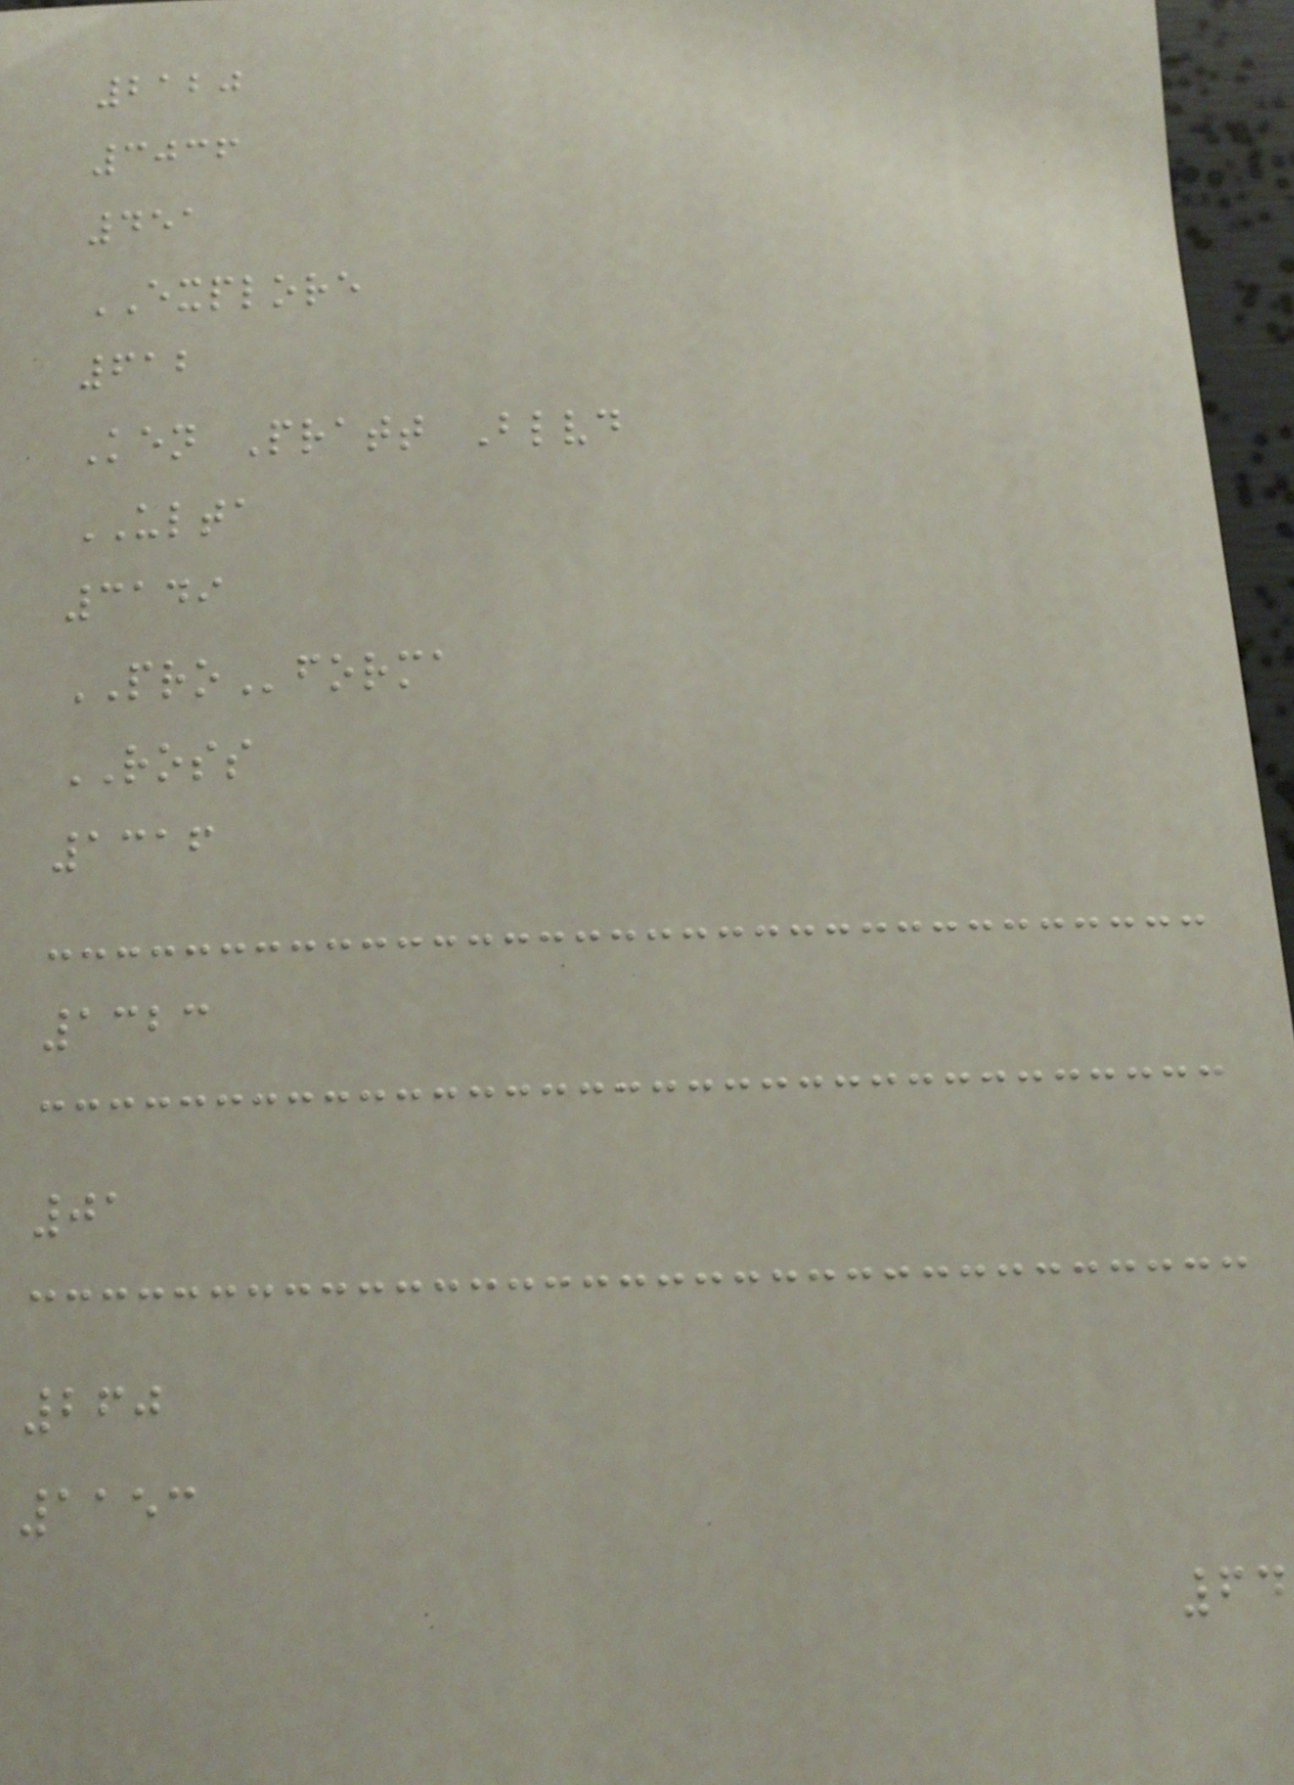2120
3036
451
EXPLORE
612
Ken Pratt Blvd
ULTA
3149
PROforma
ROSS
1316
1323
01
260
1153
64
